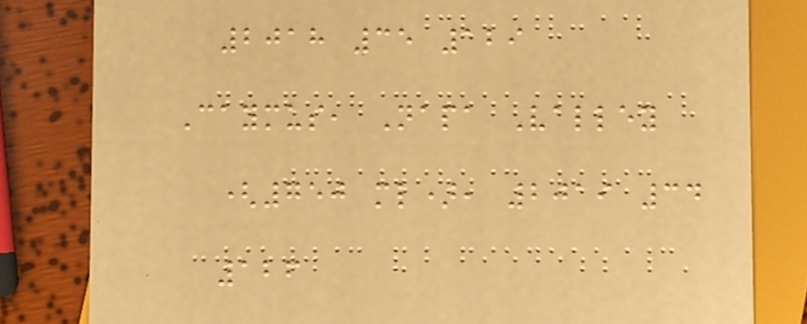2018 35 129
Caymus, Napa Valley
(750 ml), 2019 34
126
